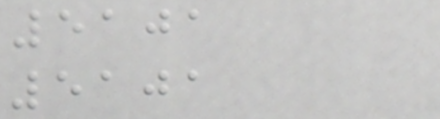5101
5101
